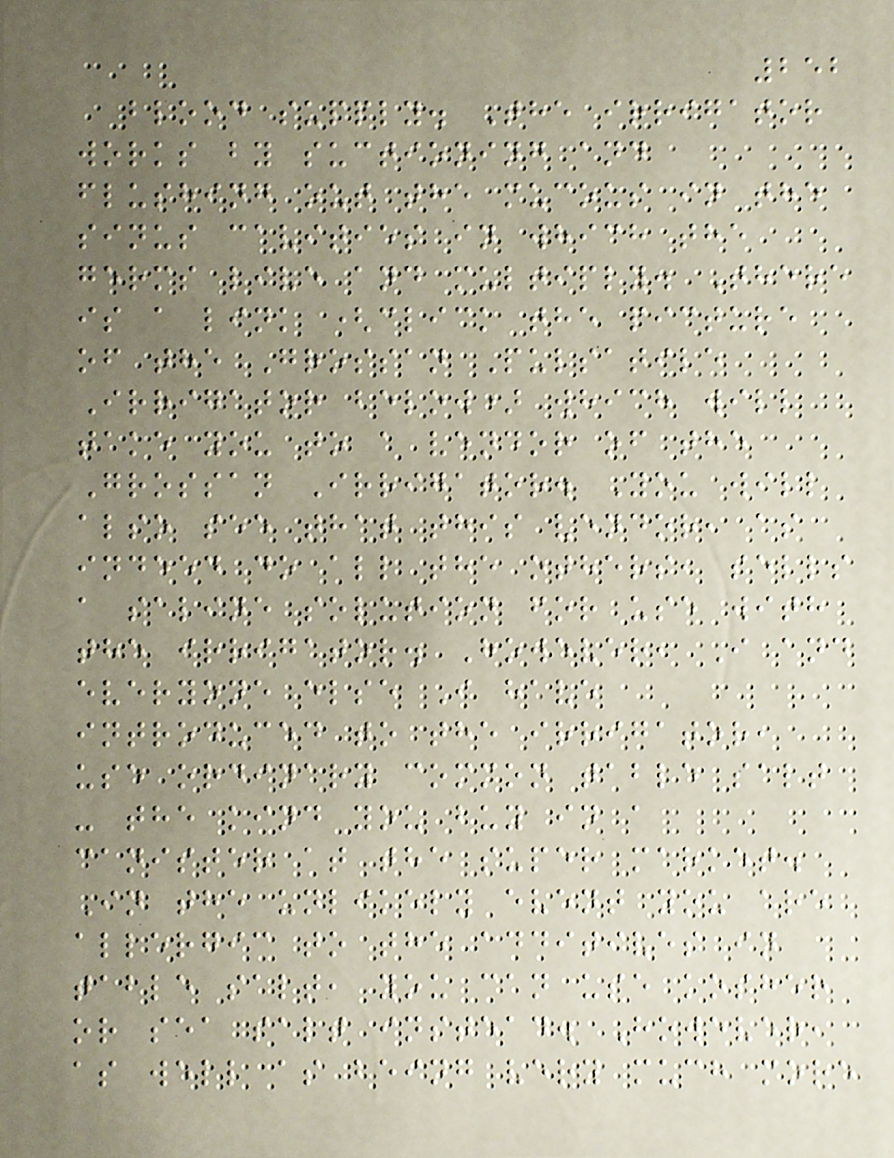252
blood supply. The irrigator
works by suctioning and
flushing out the mucous in the
sinus cavities in which the
germs live and multiply. There
is a link (click the picture
of the Grossan Pulsatile
Irrigator below) which will
take you to a vendor of the
Grossan Irrigator. You will
also see that this vendor, as
indeed do all the others, sells
a saline solution for use with
the irrigator. However, I and
everyone else I have
introduced to the irrigator,
use ordinary common table salt
- the kind you buy in a
canister at the super market.
In the unlikely event you are
allergic to the additives in
table salt, you can use kosher
or sea salt instead. However,
as well as being very much more
